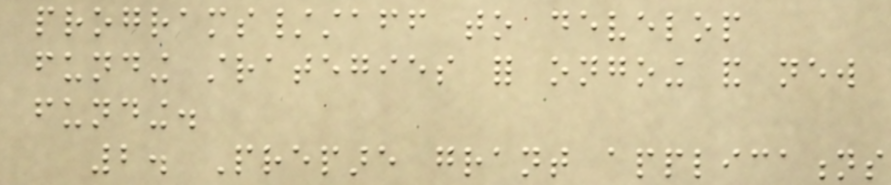programs/staff to develop
funding strategies for ongoing and new
funding.
2. Prepare grant applications
